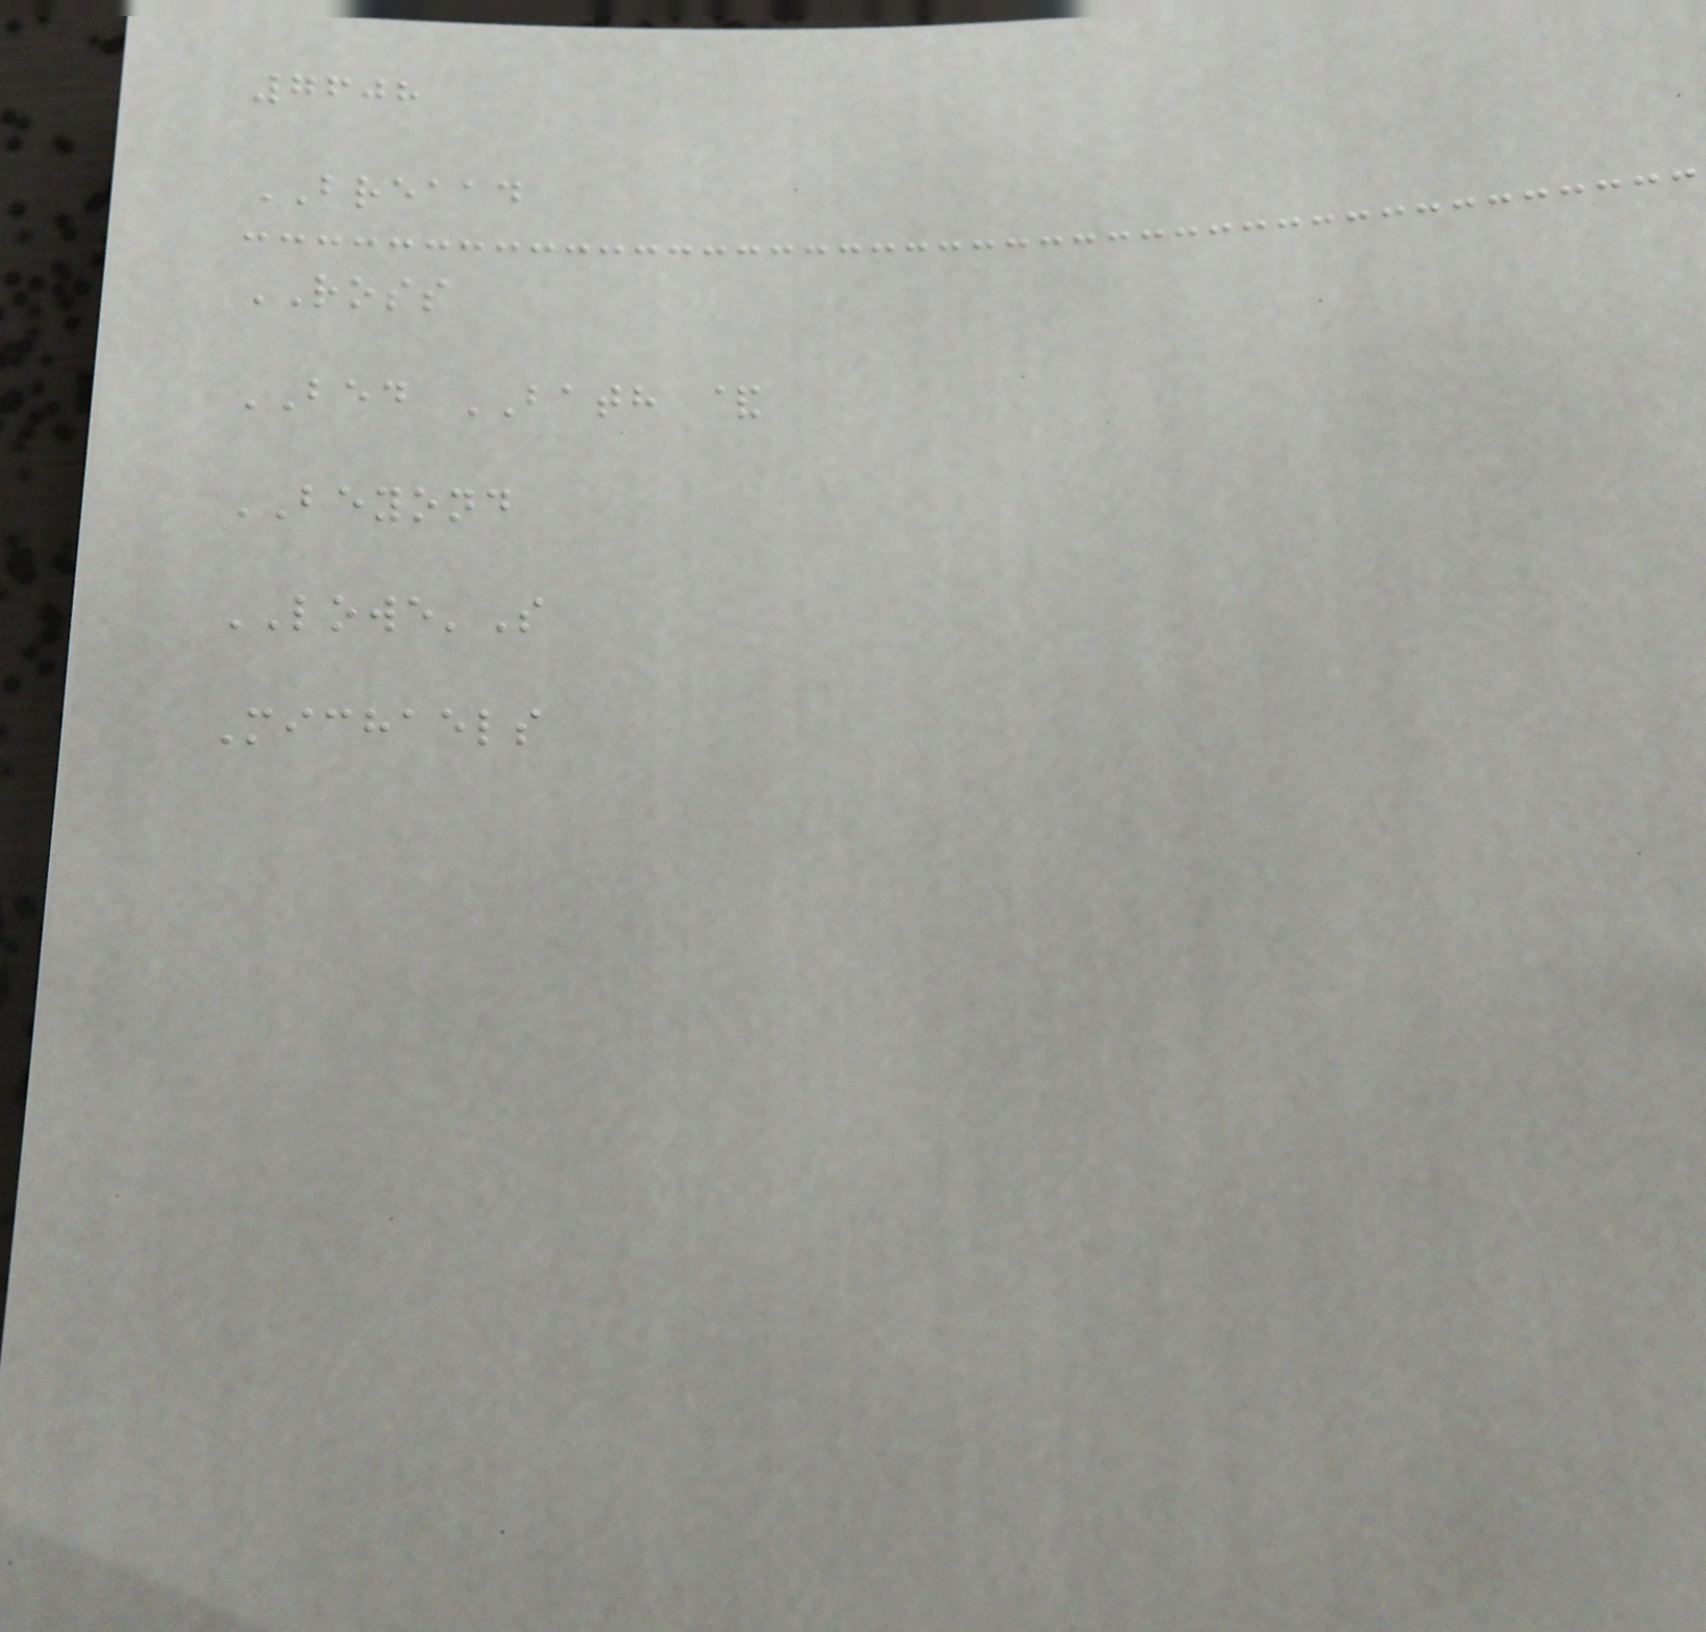7608
BREAAD
ROSS
BED BATH &
BEYOND
LOWE'S
Michaels
